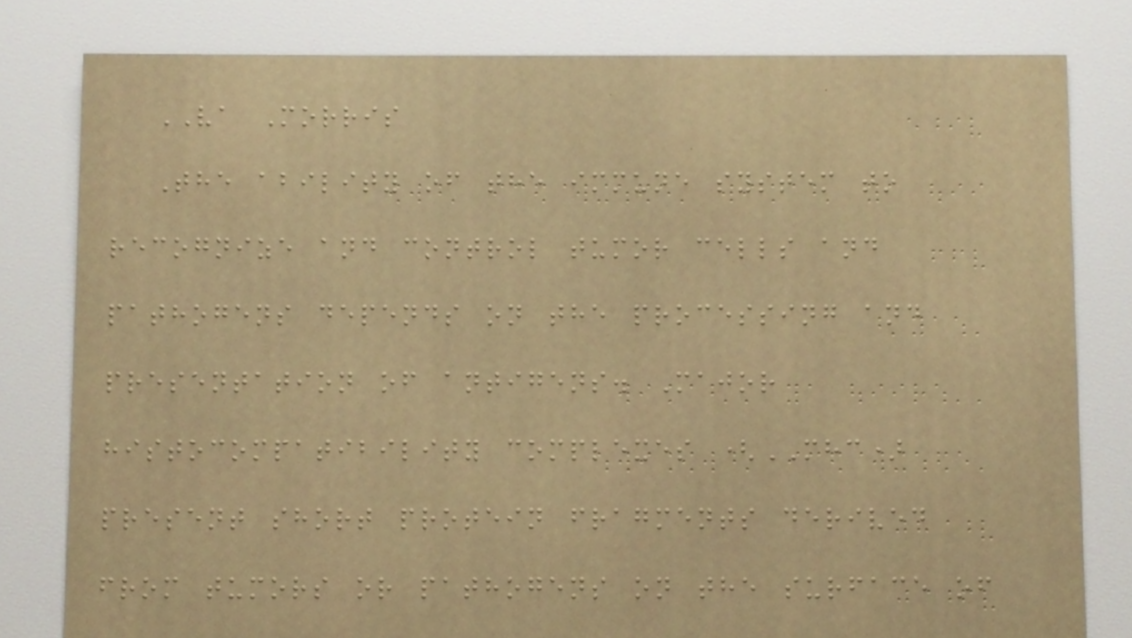VA Morris
The ability of the immune system to
recognize and control tumor cells and
pathogens depends on the processing and
presentation of antigens. Major
histocompatibility complexes (MHC)
present short protein fragments derived
from tumors or pathogens on the surface of
